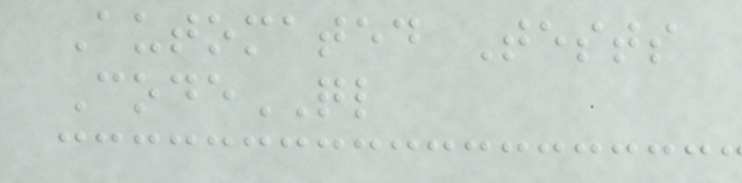Automated Tests
CodeQL
